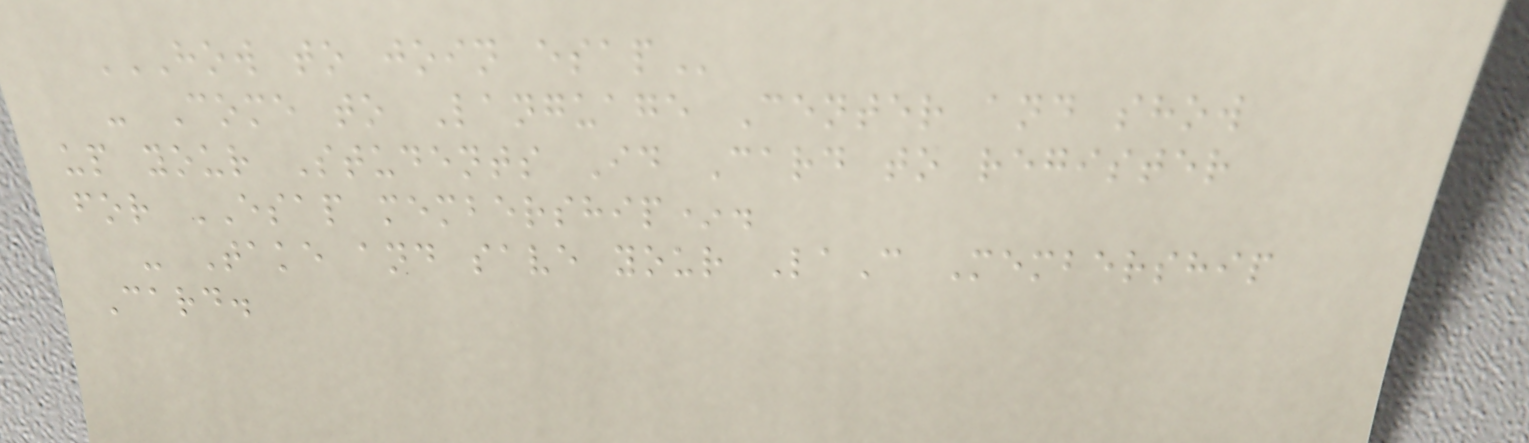HOW TO JOIN ESAP
- Come to Language Center and show
up your Students Id Card to register
for ESAP membership*.
- Take and save your LaC Membership
Card.
